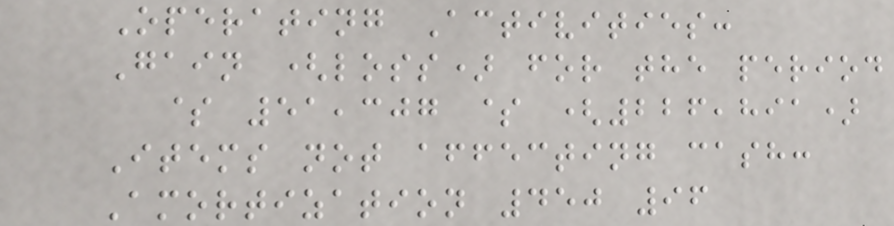Operating Activities:
Gain (loss) for the period
$ 51,307 $ (226,891)
Items not affecting cash:
Amortization 450 96
